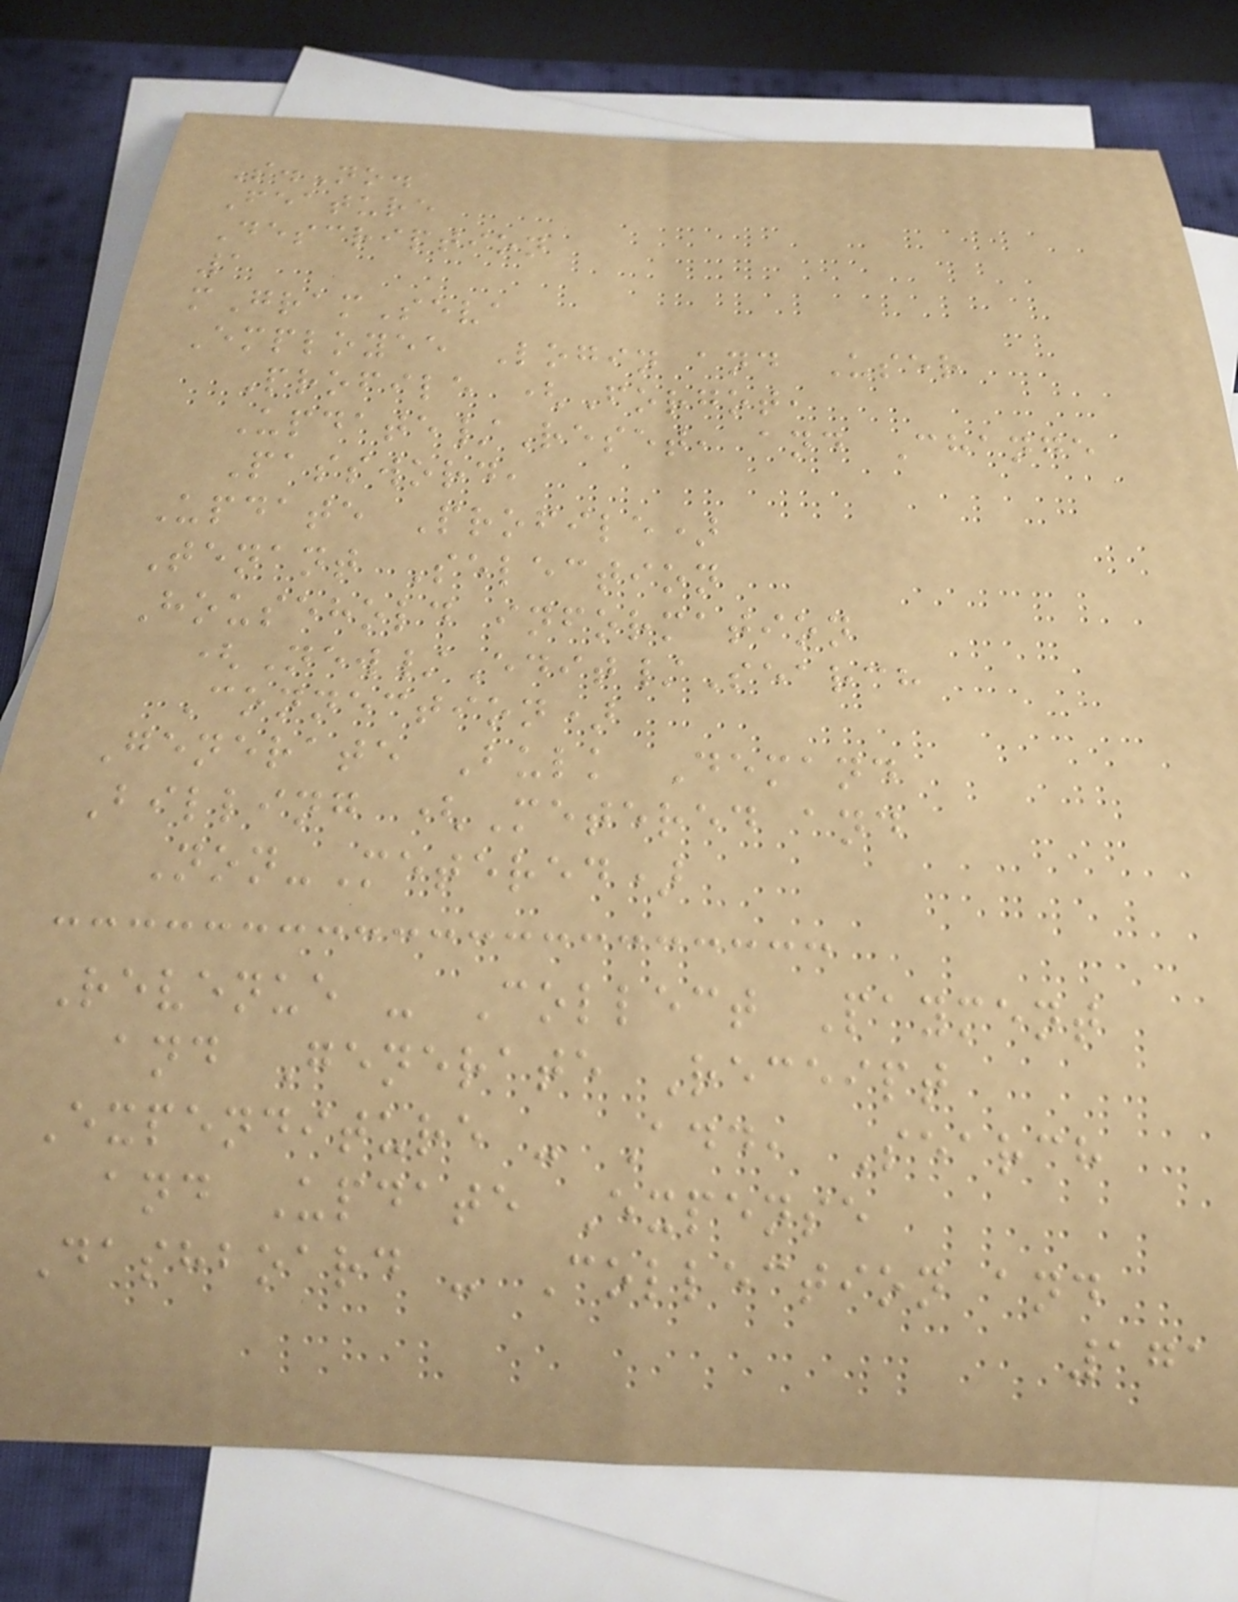S.No.
Feature
Description
1
mGramSeva
Employee Login and User
Profile (Forgot,
Update/Reset, and Change
Password,
Update Profile)
Tenant Selection
Household information
(New/Edit/Search
Connection)
Generate Bulk Demand
Billing (Metered and
Non-Metered)
Revenue - Collect Payment
and Generate Receipt
Expenditure - Add, Search
and Update Expense
Dashboard - Collection and
171
